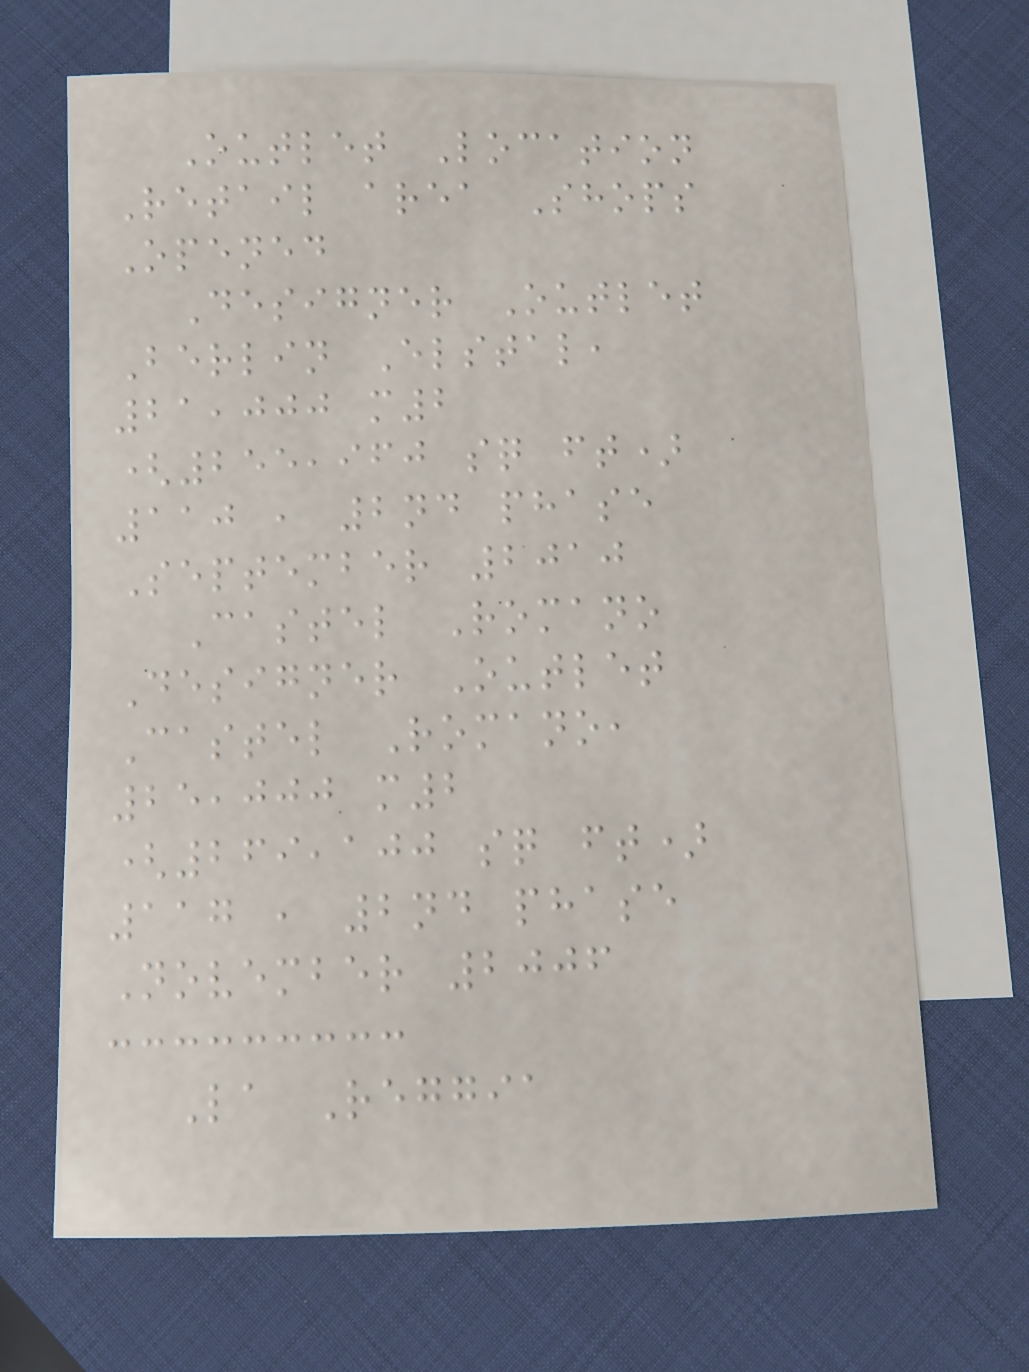Outlet Location
Retail area Shops
Opened
Designer Outlet
Berlin Elstal,
21,000 m2
(255,960 sq ft)
110 , 2nd phase
September 2010
Castel Romano
Designer Outlet
Castel Romano,
25,000 m2
(269,100 sq ft)
117 , 2nd phase
November 2006
La Reggia
